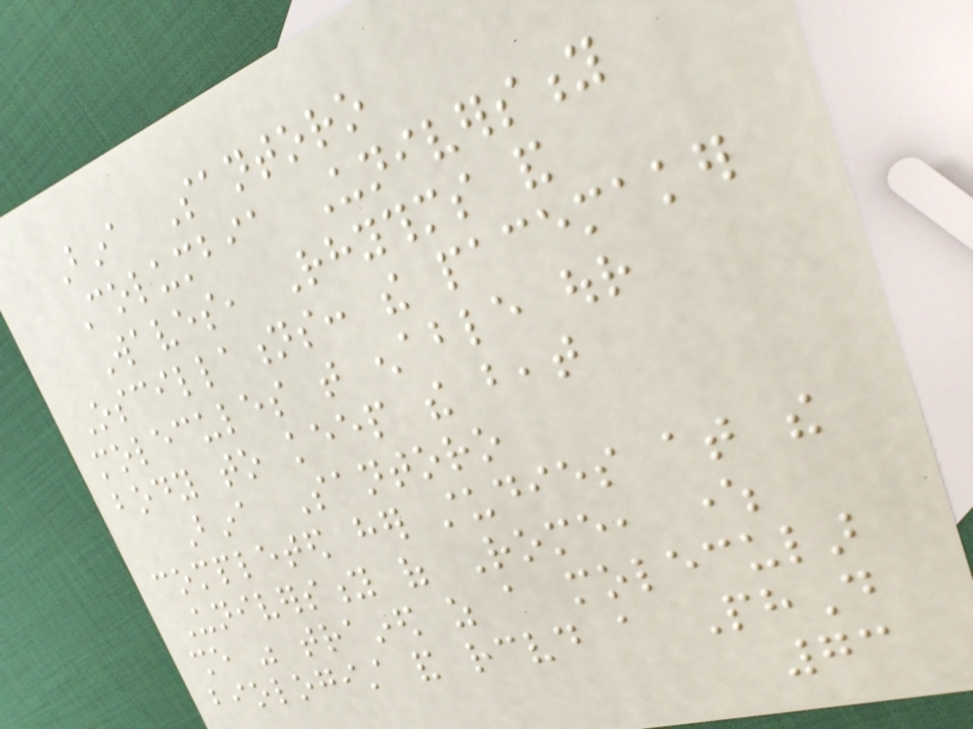Bina Santoro
Columbia University
Waves, Rhythms and
Oscillations: the pacemaker
molecules that enable our
body to keep the beat
Bina Santoro
completed her studies at the
University of Rome, where
she was trained as a molecular
biologist and received a PhD
73
